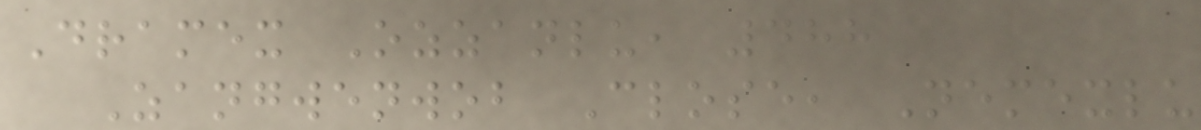Dramex Ozzanlu, 488
Zangwenwob Close, Nemexlu
